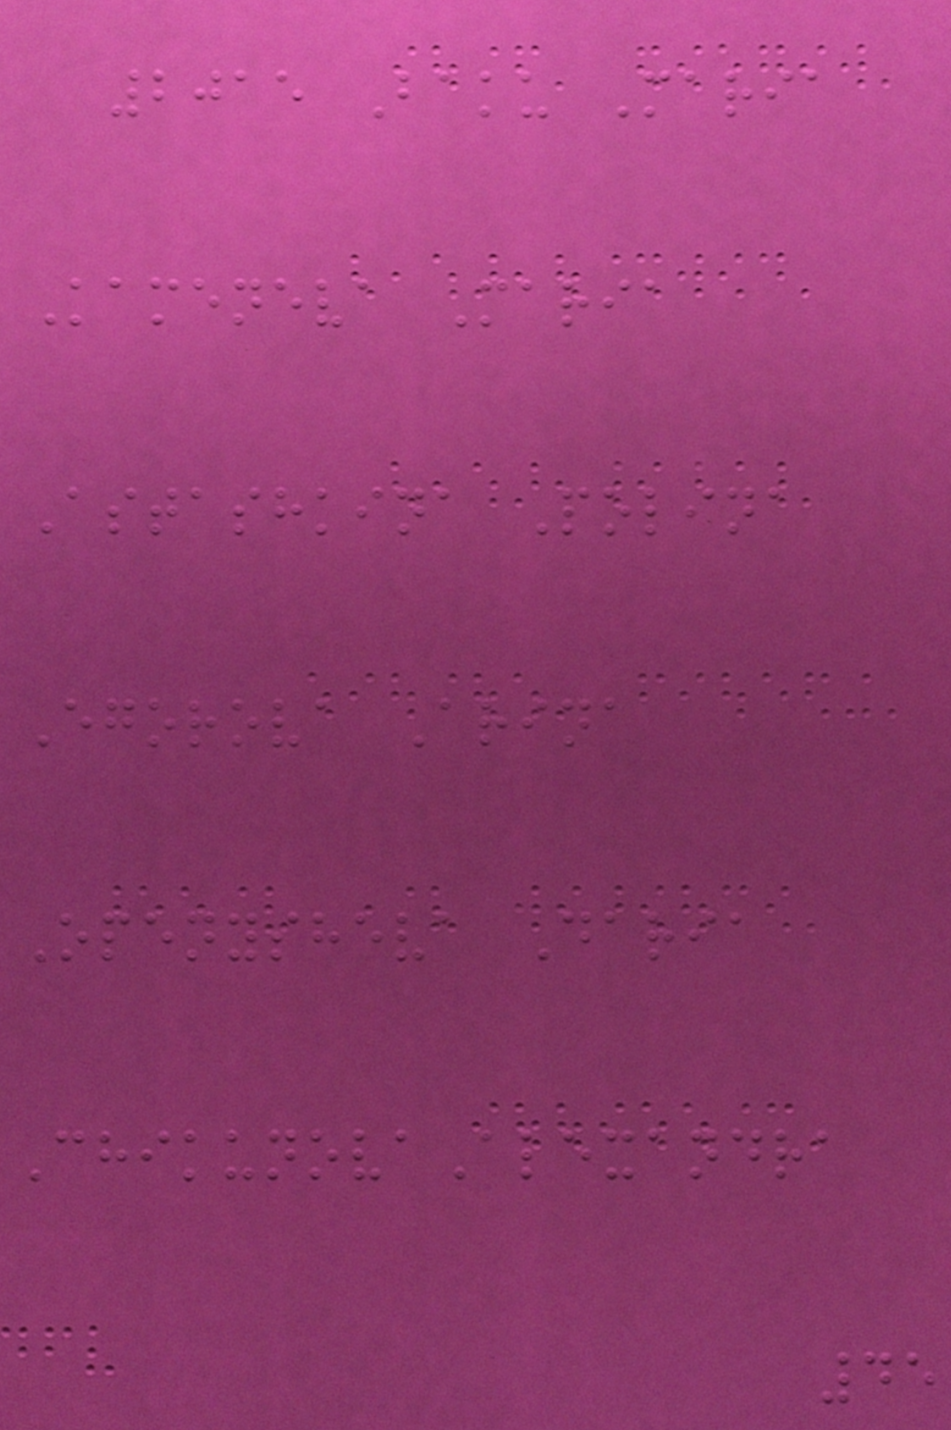2015 Baku Maria
Kameneva Maria
Astashkina Polina
Egorova Arina
Openysheva Daria
ChikunovaAlexandra
45
